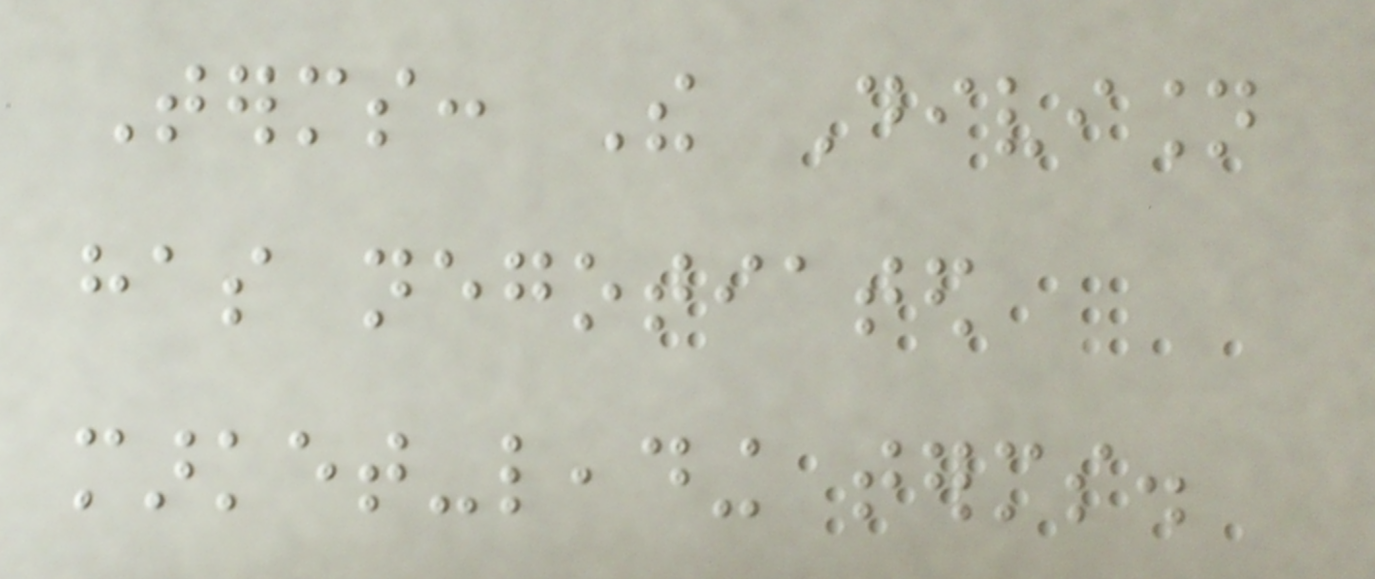Terms: The Division
has negotiated
market-leading terms.
